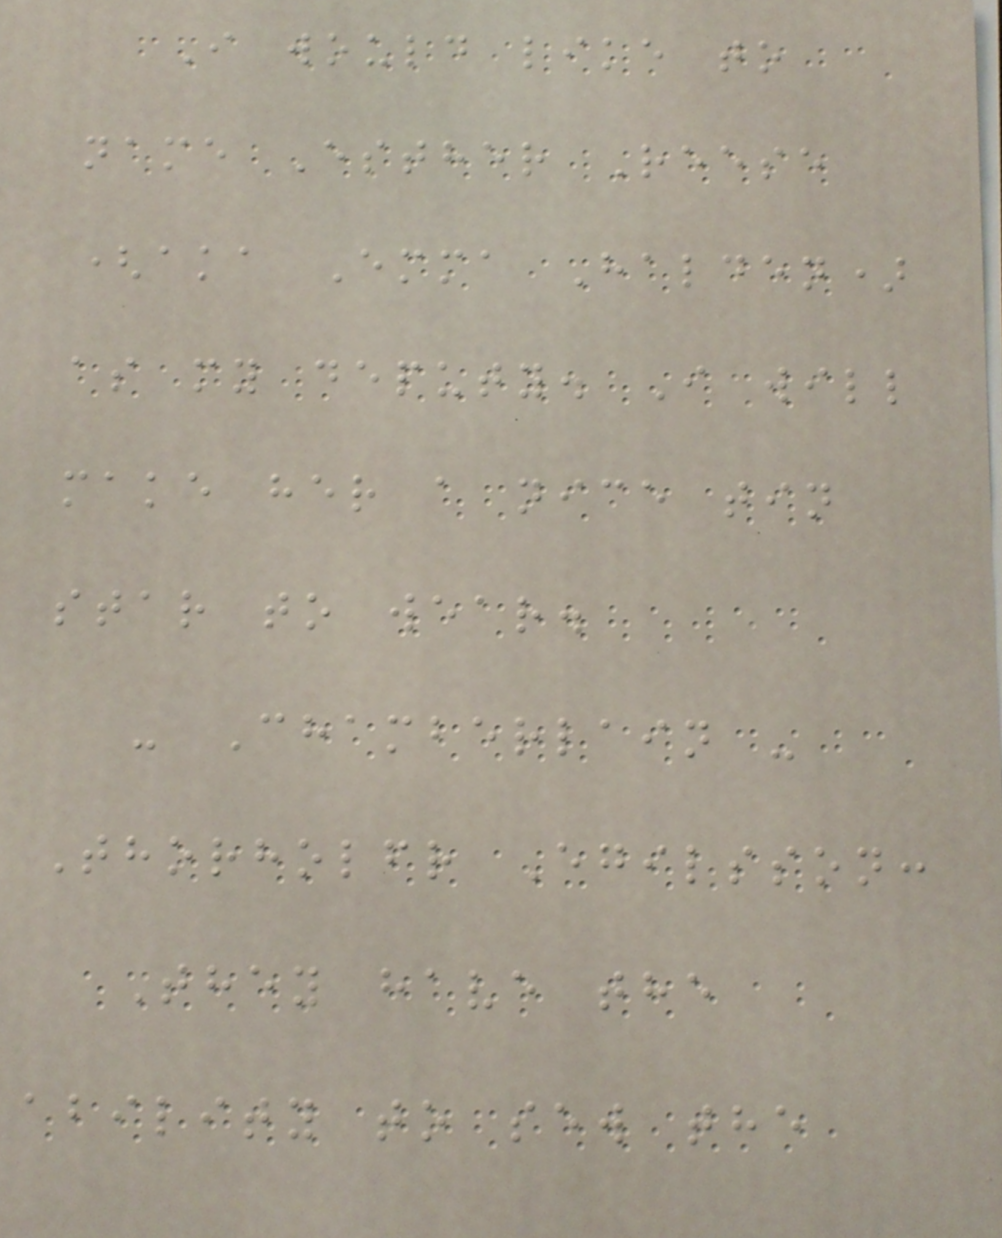I would like to
name Esther Reese
(aka Emma Halden)
as my deputy. I will
make her a nice tin
star to wear.
- Chamberlain -
Thorholfr Egilsson:
They have the
ability to sew the
